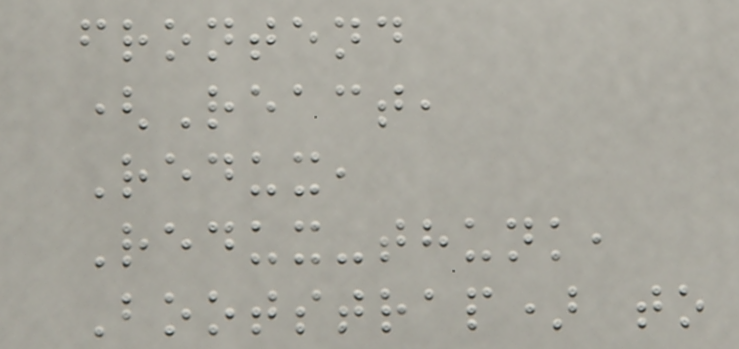frontend
(React,
Redux,
Redux-thunk,
Bootstrap) to
